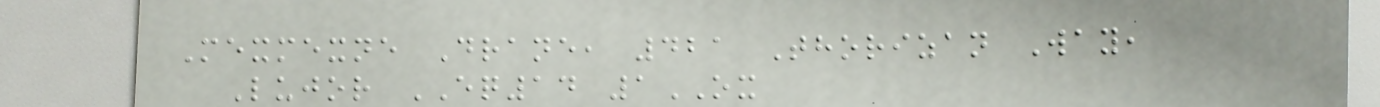Mexmexne Drane, 421 Thorizan Way,
Lujor EQ14 1OX
